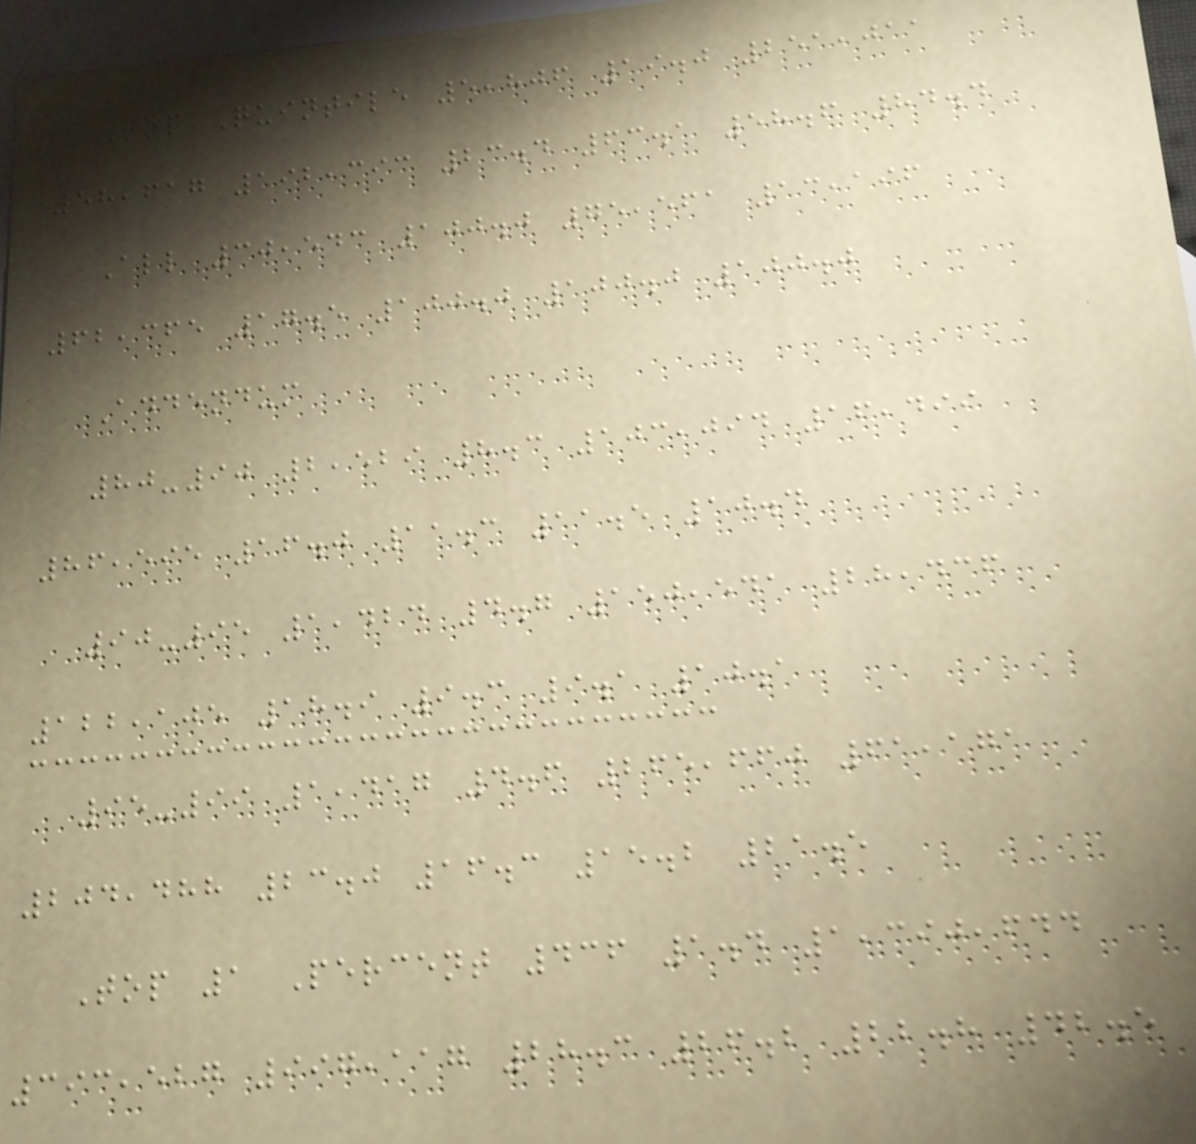Top Quintile 5,806 19.0 251,011
58,617 192,393 23.4 63.1 58.6 84.4
All 30,543 100.0 75,561 13,196
62,365 17.5 100.0 100.0 100.0
Addendum
80-90 2,529 8.3 103,094 16,499
86,595 16.0 11.3 11.5 10.4
90-95 1,424 4.7 150,541 28,436
122,105 18.9 9.3 9.1 10.1
95-99 1,417 4.6 265,660 61,171
204,488 23.0 16.3 15.2 21.5
Top 1 Percent 436 1.4 1,390,644
393,527 997,117 28.3 26.2 22.8 42.5
